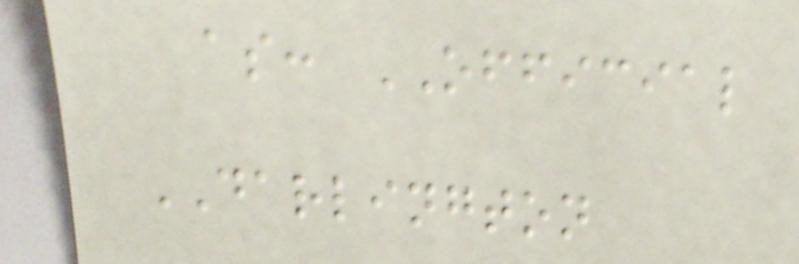as: OFFICIAL
DARLINGTON
